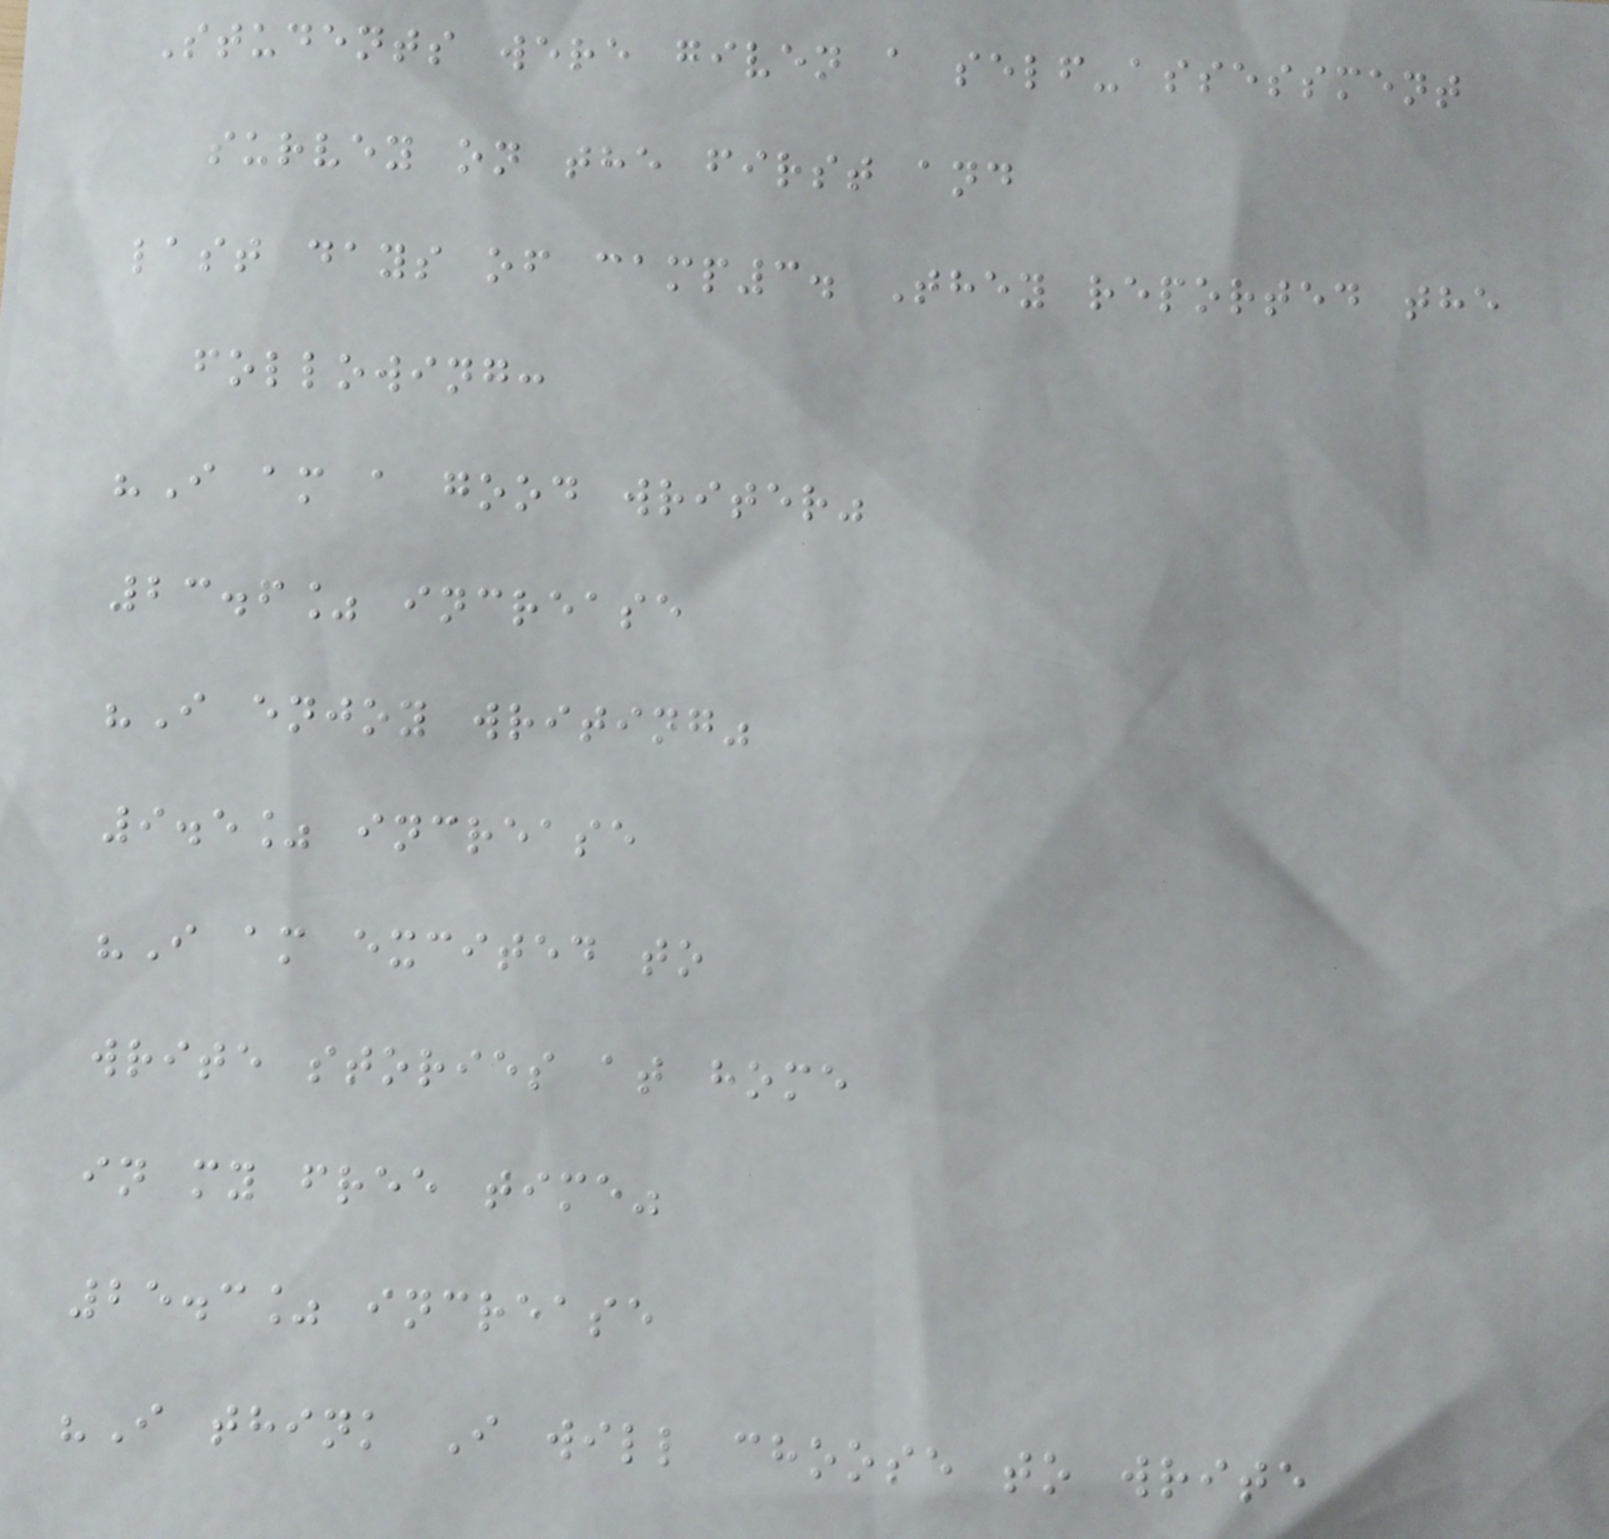Students were given a self-assessment
survey on the first and
last days of camp3. They reported the
following:
"I am a good writer"
23.6% increase
"I enjoy writing"
9.5% increase
"I am excited to
write stories at home
in my free time"
25.3% increase
"I think I will choose to write
